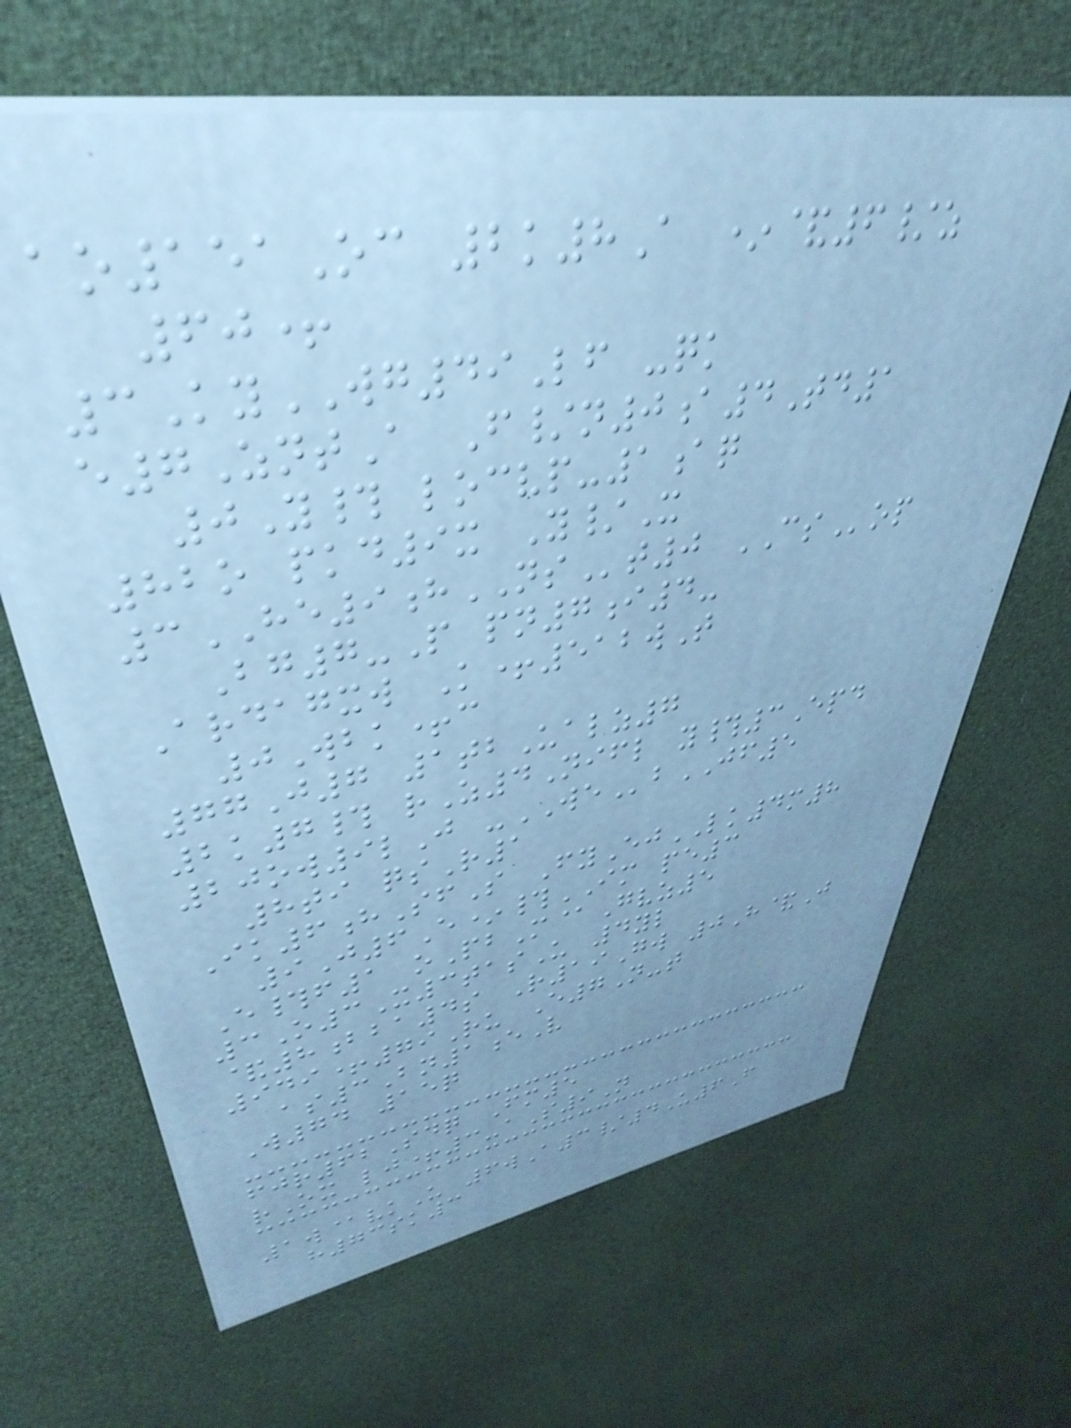ao151Oc 2k8A *&6/z
60+
3KyWG49Lf -qk
e7ZntA F/n0a4Td1
0Y# locvp-1aq
82o pkd9x Y/X
3HE9hNSt0 CSop
Bg7-P pn7i4-
Ardagxw K+512wT
0Wbk+c
77J7 1tbUalz7
2k7# rZ4Nifl y#3Epd
20ow9lJ -WEbJF5
8ti qsR1
Ik6hSfS FyEjLK4m8
9J6E*#IM pe3
E#f1 oPbM@Gvz5
3O3X3tasU 4yl
&8bba4s R19Gw 0H&J
949+79Ru E7N-t
as3Bn1eV
W74 15q
fjr62Sdq Fm5
rOx lj+3-aS9N
1w@vkU 6wA3/4U6F
h73sk3
